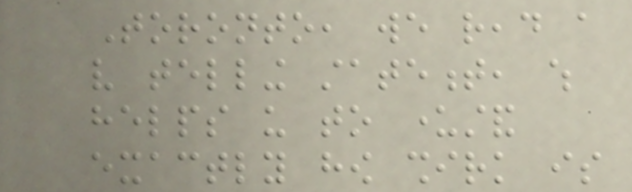Toronto, we read a
very telling statement, which
helps us to understand
exactly how shirk is
